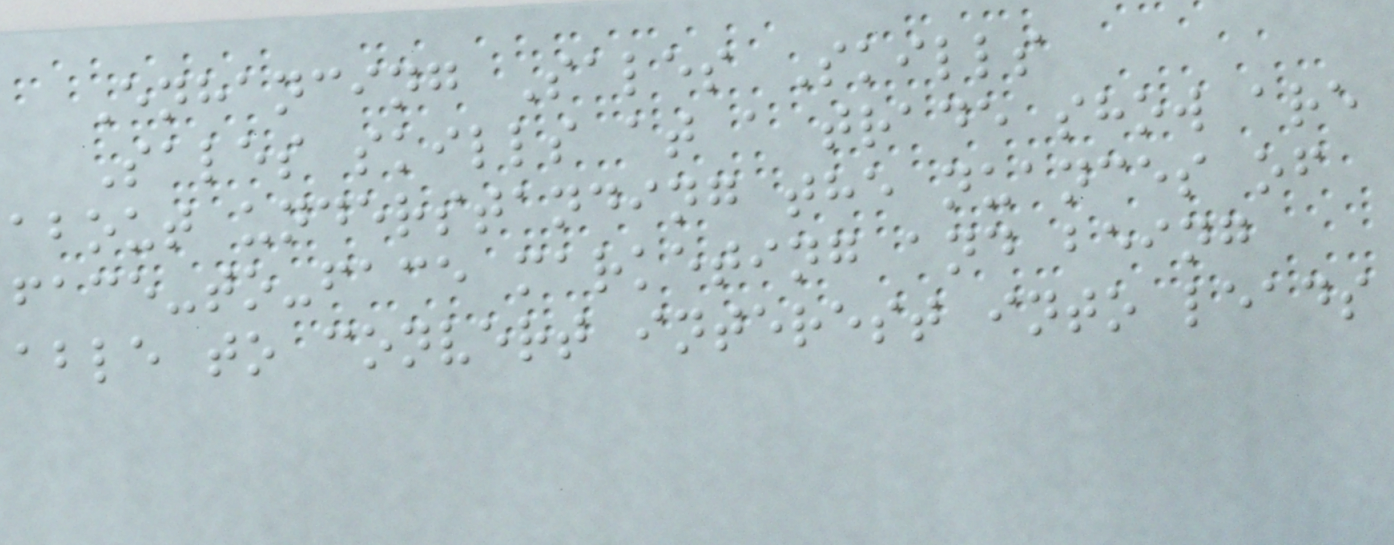Enhancing Sales Skills
Sales skills at a trade show are
about understanding the nuances of
face-to-face marketing and being
able to convert interest into leads
